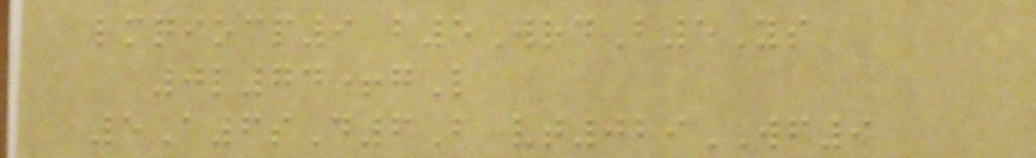lmqiocp9 b5WrdB5Ys
0l74+gL
5A6sD6B vt029WF9
